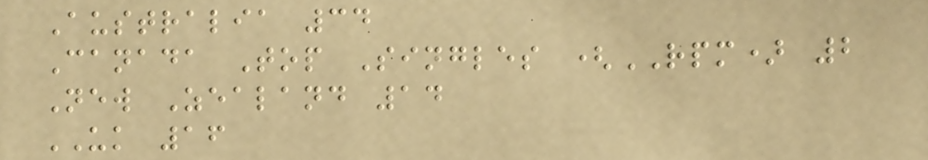Australia 34
Canada Top Singles (RPM) 2
New Zealand 14
UK 16
